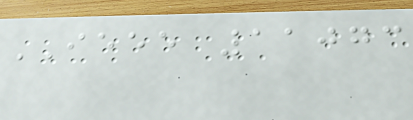IEEE 11073
